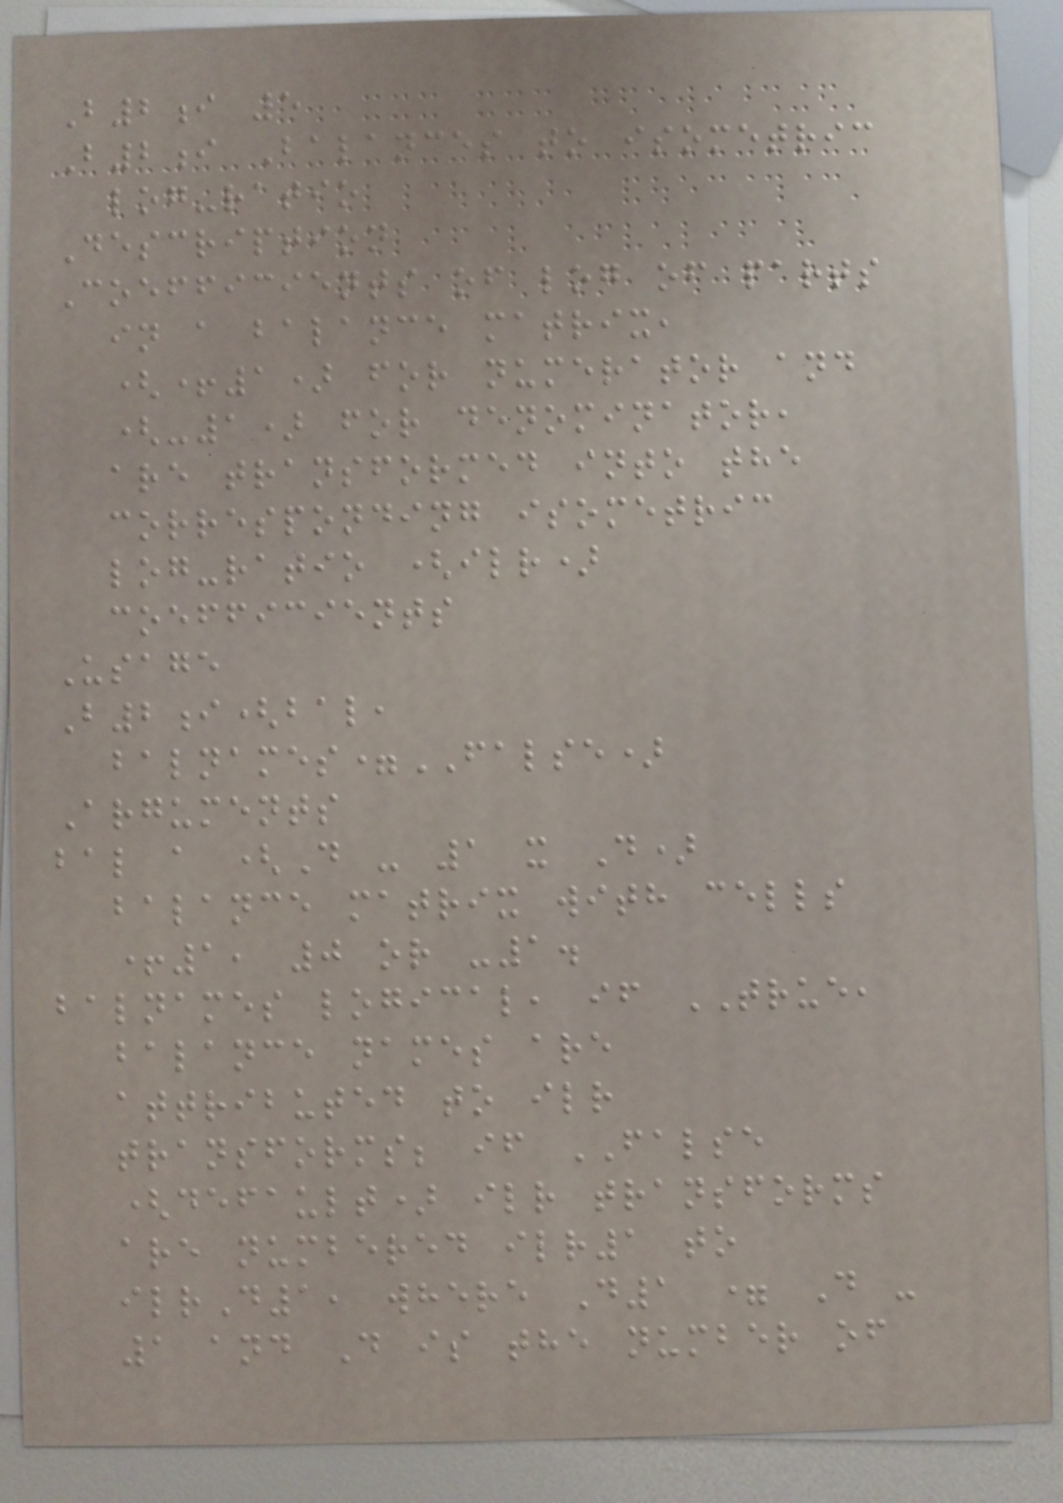B2i 5
B2i Balances to isometric
log-ratio
Description
Coefficients of log of parts
in a balance matrix,
(+1) for numerator and
(-1) for denominator,
are transformed into the
corresponding isometric
log-ratio (ilr)
coefficients
Usage
B2i(bal,
balnames=FALSE)
Arguments
bal a (D - 1 x D)
balance matrix with cells
+1, 0 or -1.
balnames logical, if TRUE,
balance names are
attributed to ilr
transforms; if FALSE
(default) ilr transforms
are numbered ilr1 to
ilrD1, where D1 = D -
1 and D is the number of
